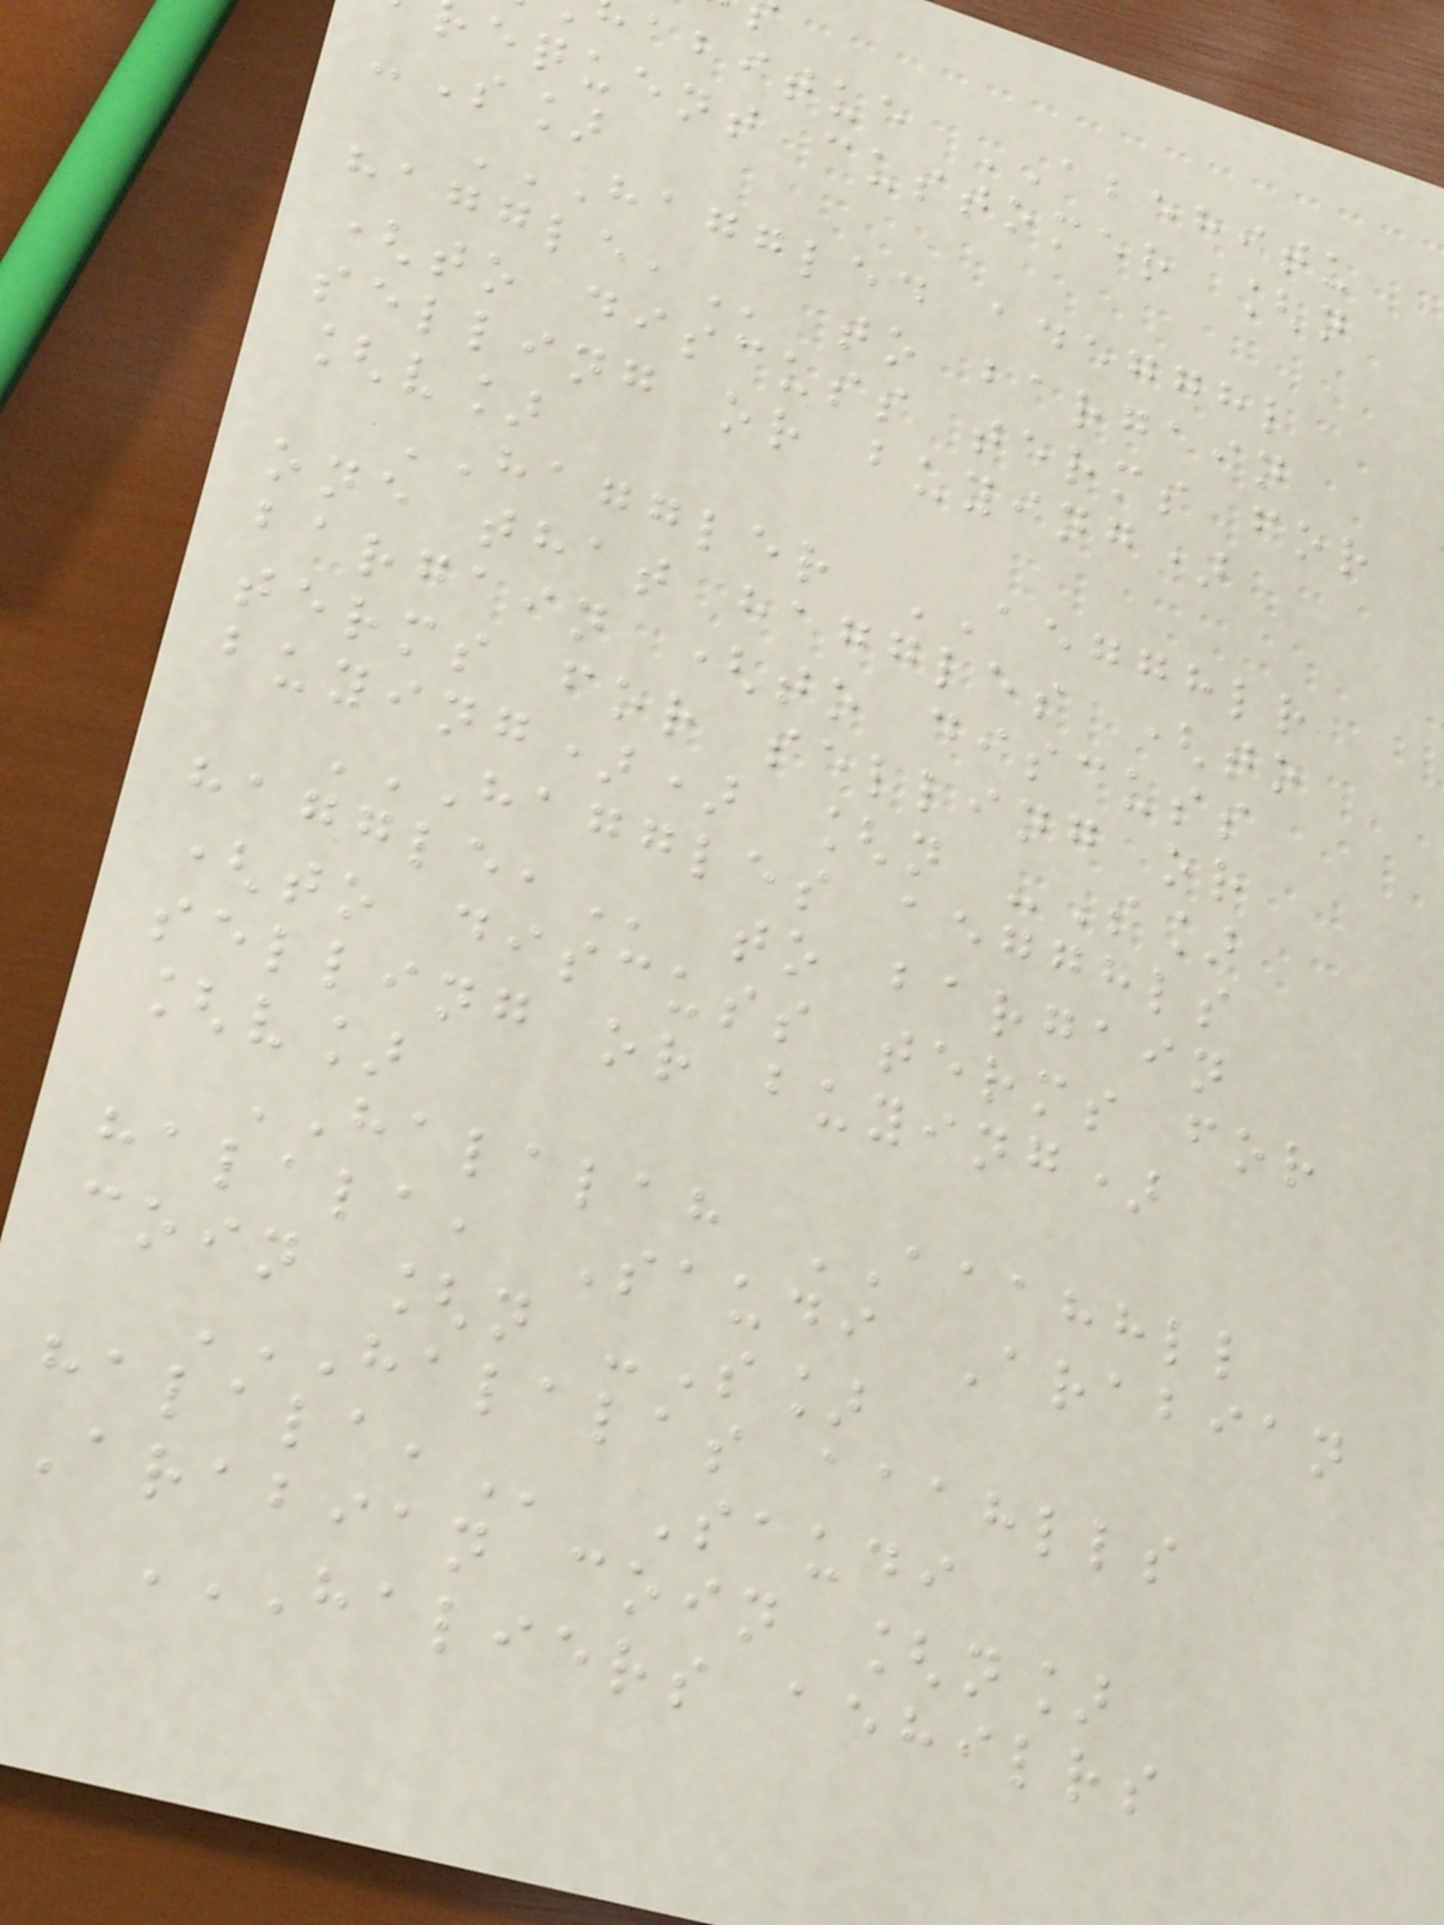abitue ABEHITU
equent customer [n
-S]
HAGGLED ADEGGHL
to bargain
(to discuss terms for
selling or buying)
[v]
HAGGLER AEGGHLR
one that haggles (to
bargain (to discuss
terms for selling or
buying)) [n -S]
HAGGLES AEGGHLS
to bargain
(to discuss terms for
selling or buying)
[v]
HALALAH AAAHHLL
halala, Saudi Arabian
coin [n -S]
HALALAS AAAHLLS
Saudi
Arabian coin [n]
HALIERS AEHILRS
